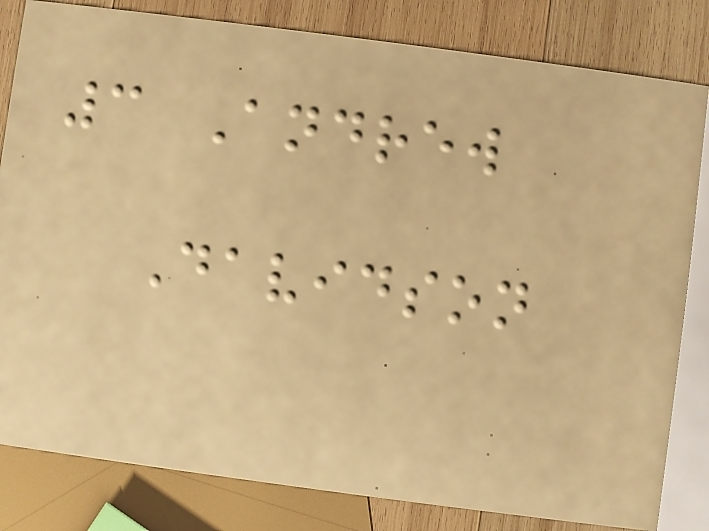3 Andrew
Davidson
